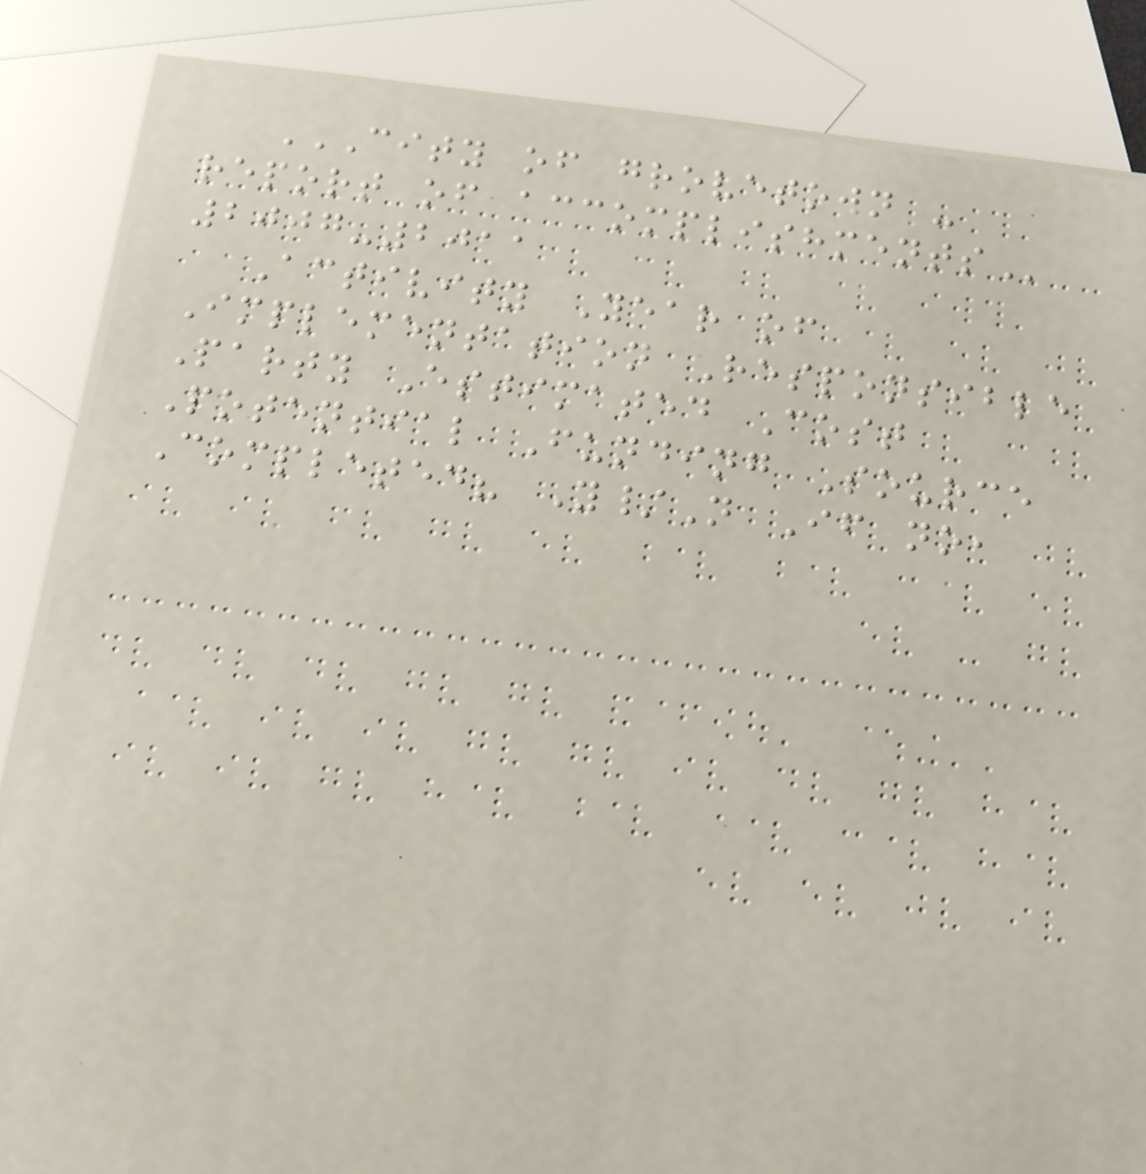CITY OF GROVETOWN -
REPORT OF ACCOMPLISHMENTS
2007-2011
Activity Year of
Implementation Responsible
Party Estimated Cost
Potential Funding Source
Completed? Y/N If no,
